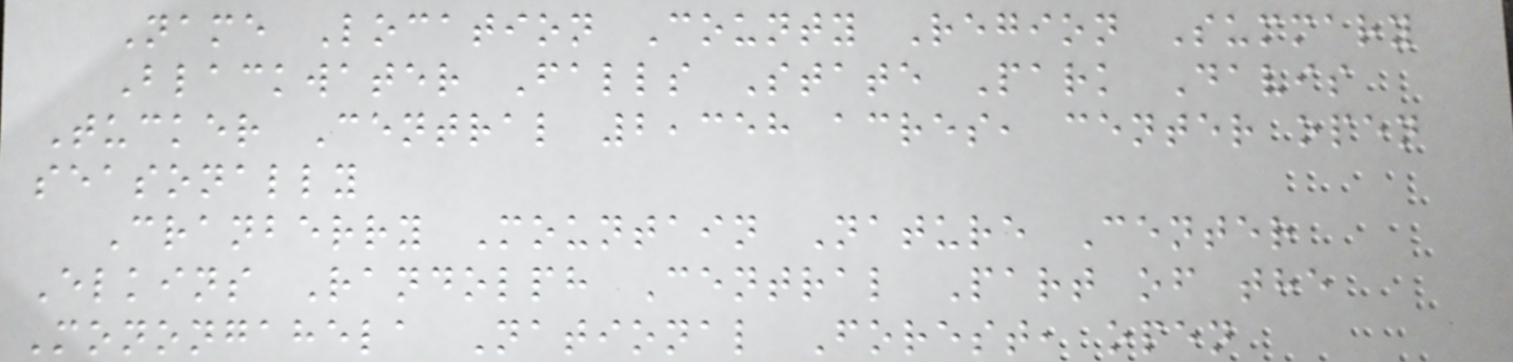Name Location County Region Summary
Blackwater Falls State Park Davis
Tucker Central 2,358 acres, center open
seasonally
Cranberry Mountain Nature Center
Elkins Randolph Central Part of the
Monongahela National Forest, open
